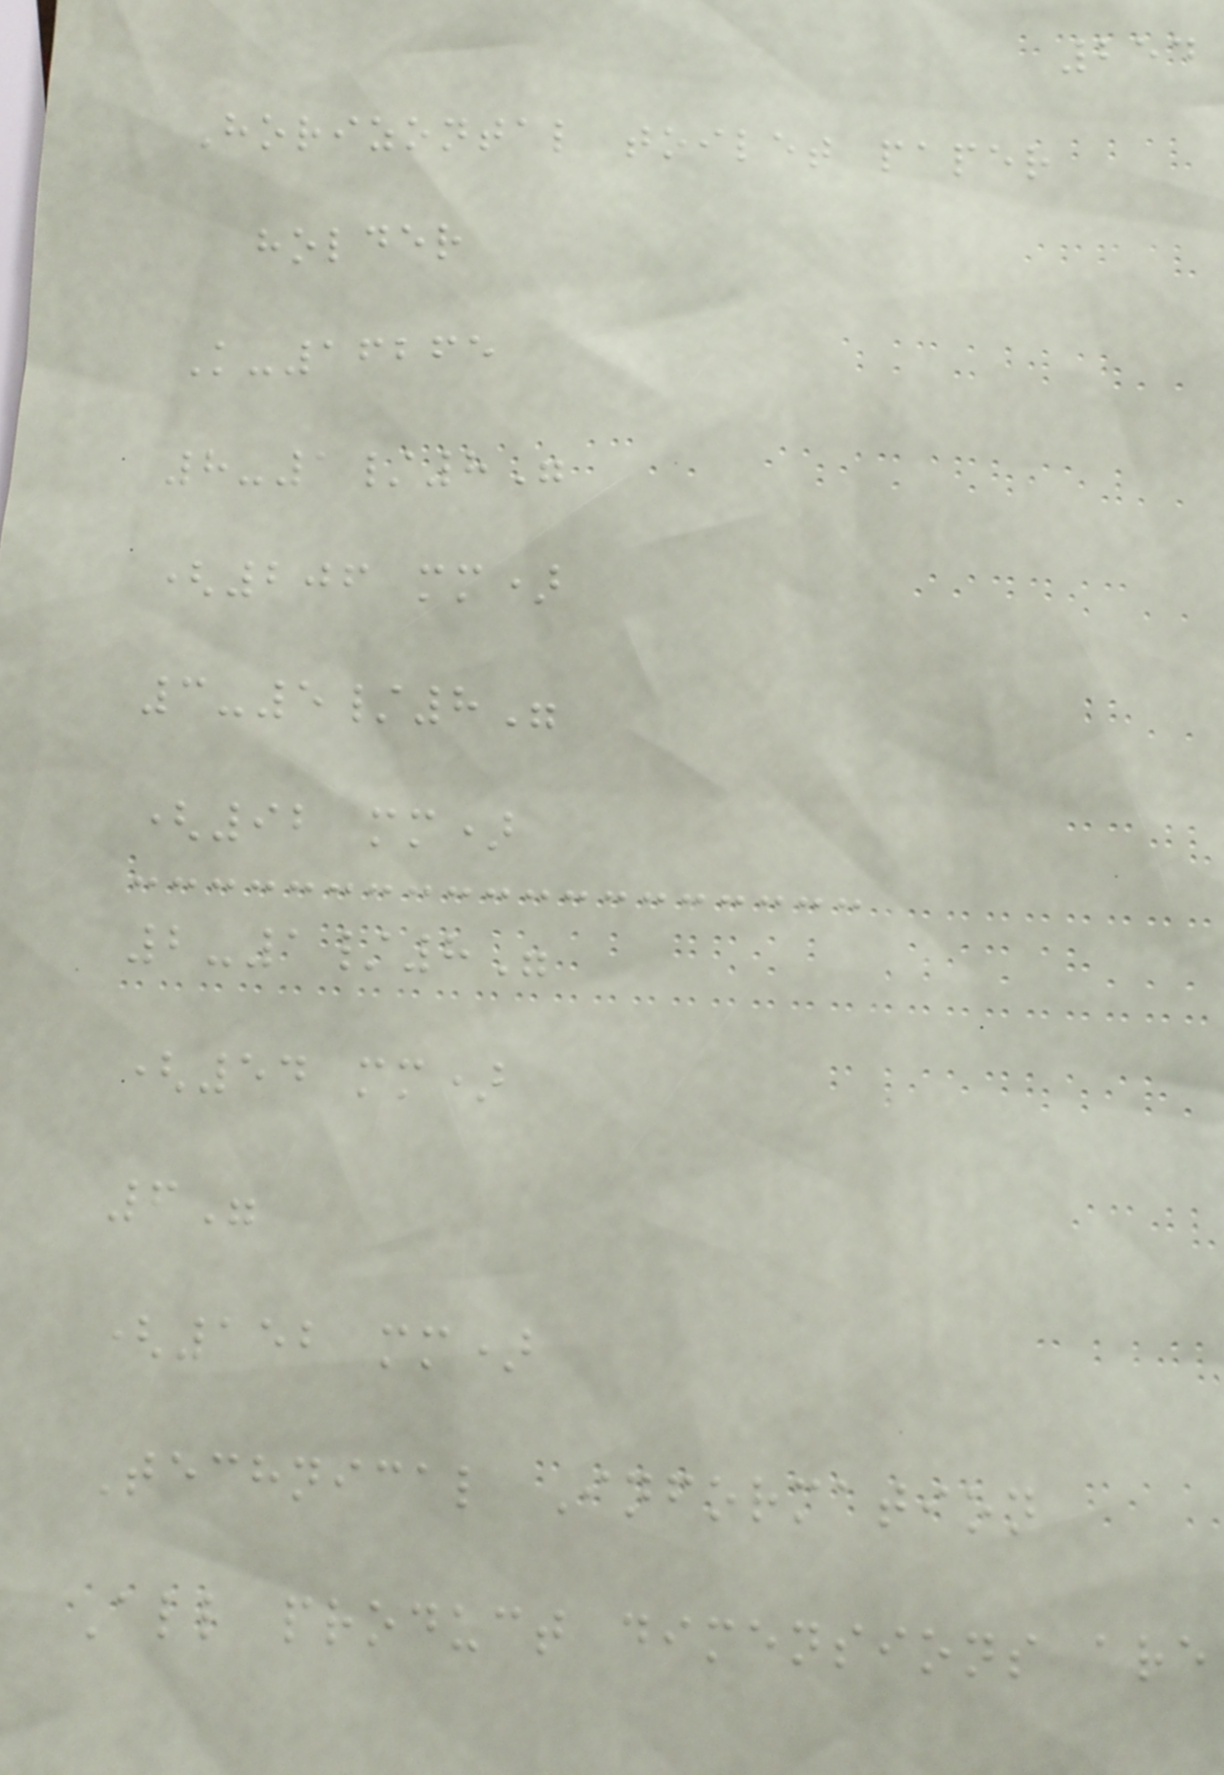254
Horizontal toilet paper
holder
K-16265
8-1/8"
(206 mm)
3-5/8"
(92 mm)
2-1/8"
(54 mm)
6"
(152 mm)
Technical Information
All product dimensions are
